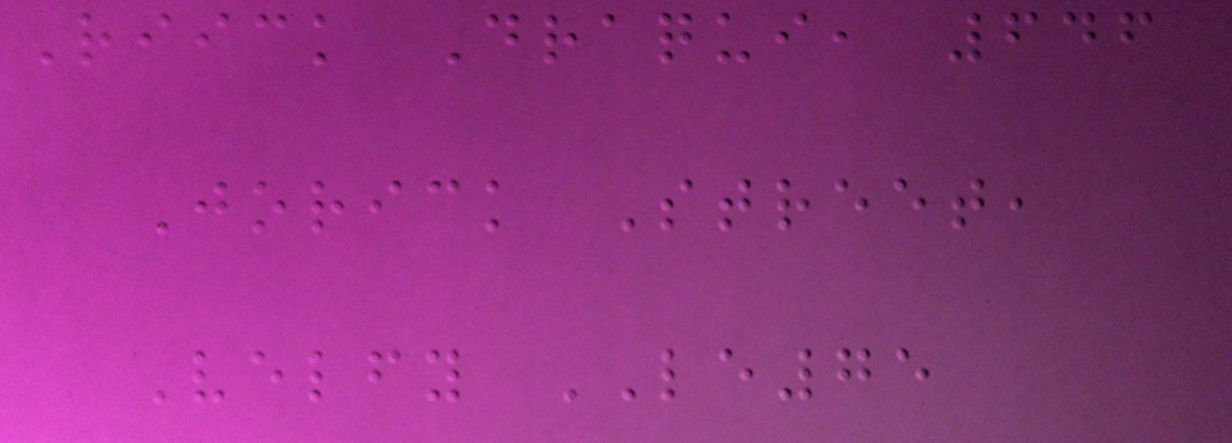Riick Draqui, 646
Jorick Street,
Velfy LE75
